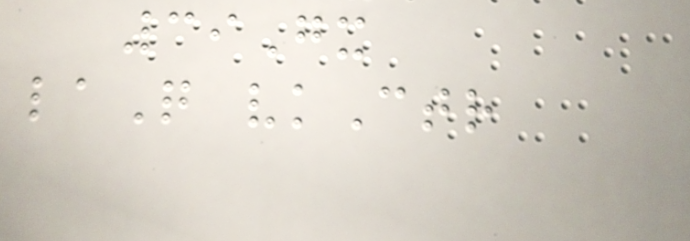39Gx
laQ vkCtr
